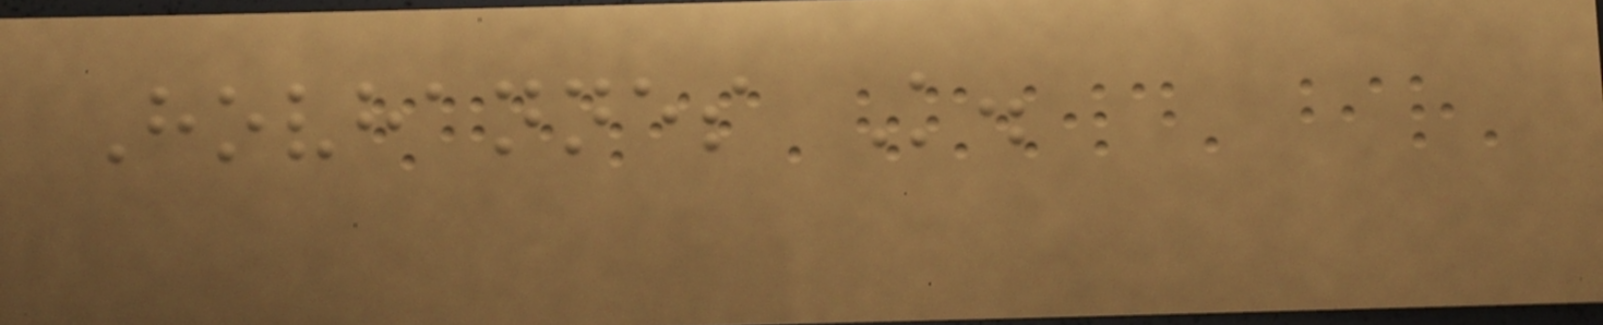Hovhannes K.
